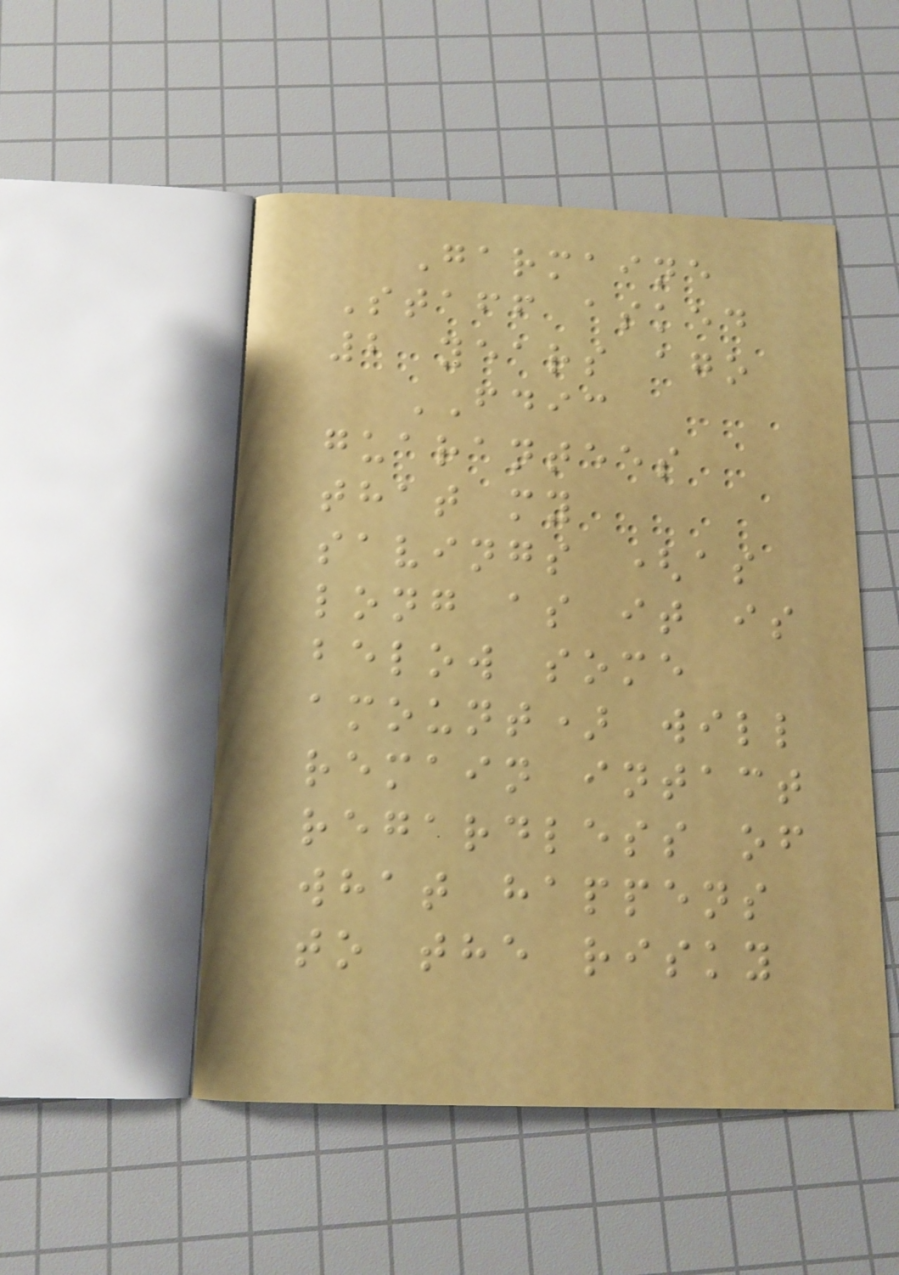Garmaine
Staff asked
2 years ago
FDIC
guarantees
that my
savings (as
long as it is
below some
amount) will
remain intact
regardless of
what happens
to the risky
